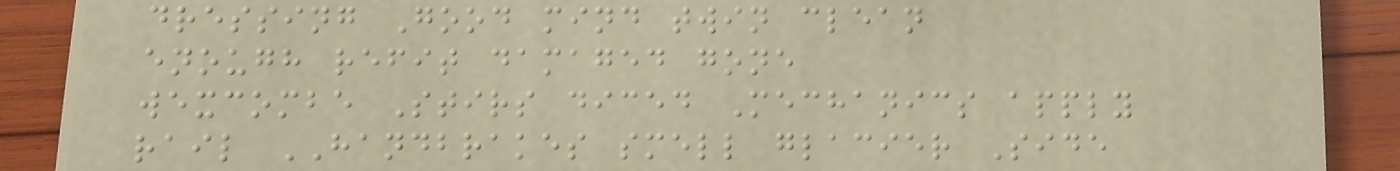dressing Good mind twin clean
enough refit damaged gone
wexcombe Stirs diced Mechanics apply
rail HANDBRAKES smell glacier Side
